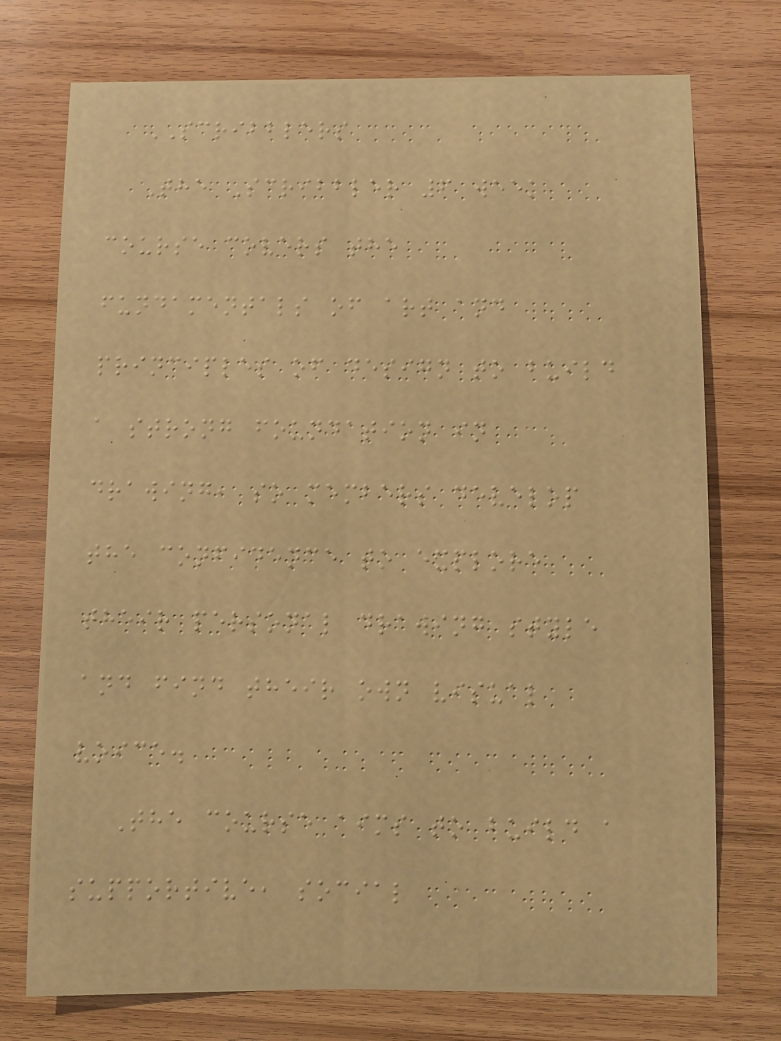SCRIBBLERS
The Scribbler 6 week
course covers the
fundamentals of art and
principles of design to build
a strong foundation in
drawing, so members develop
the confidence to explore
their personal drawing style
and find their own visual
voice.
The course aims to build a
supportive, social
